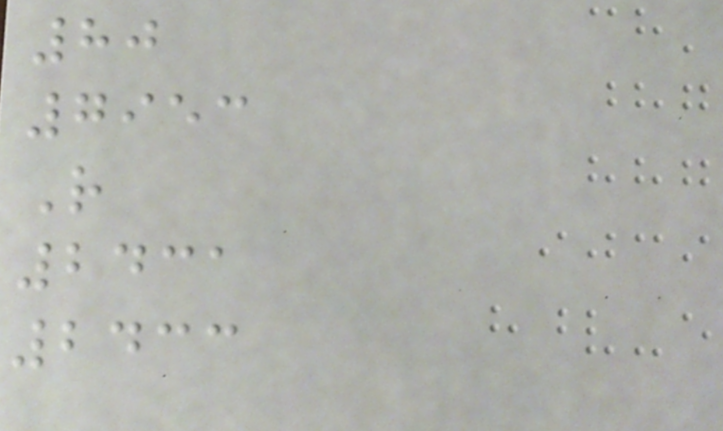80
7953
R
2431
2433
